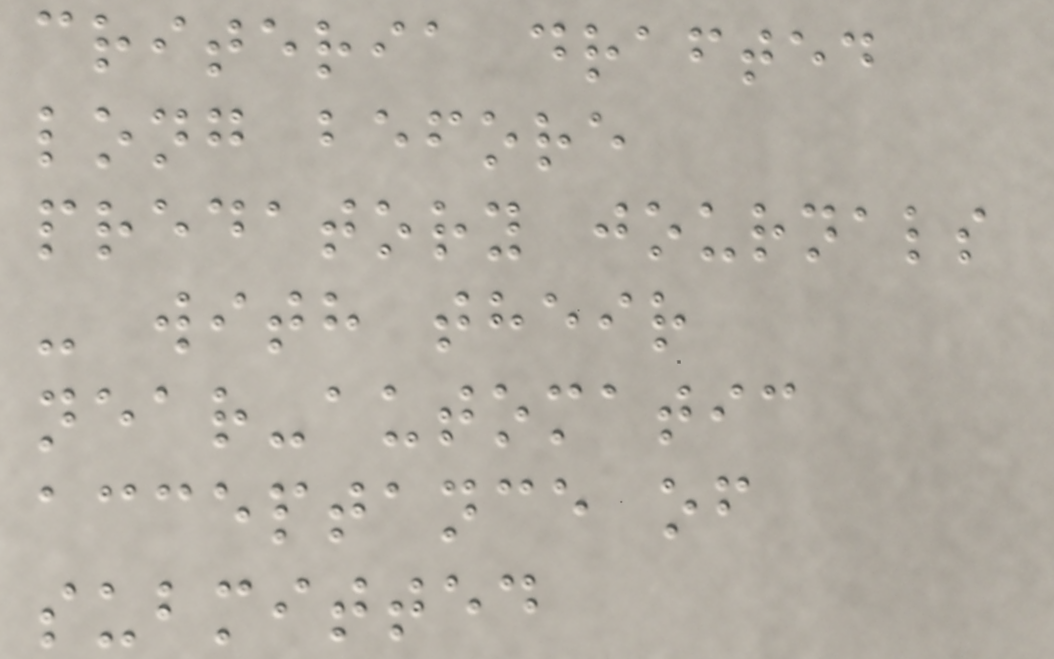criteria drafted
long before
predatory journals
- with their
near-automatic
acceptance of
submitted
